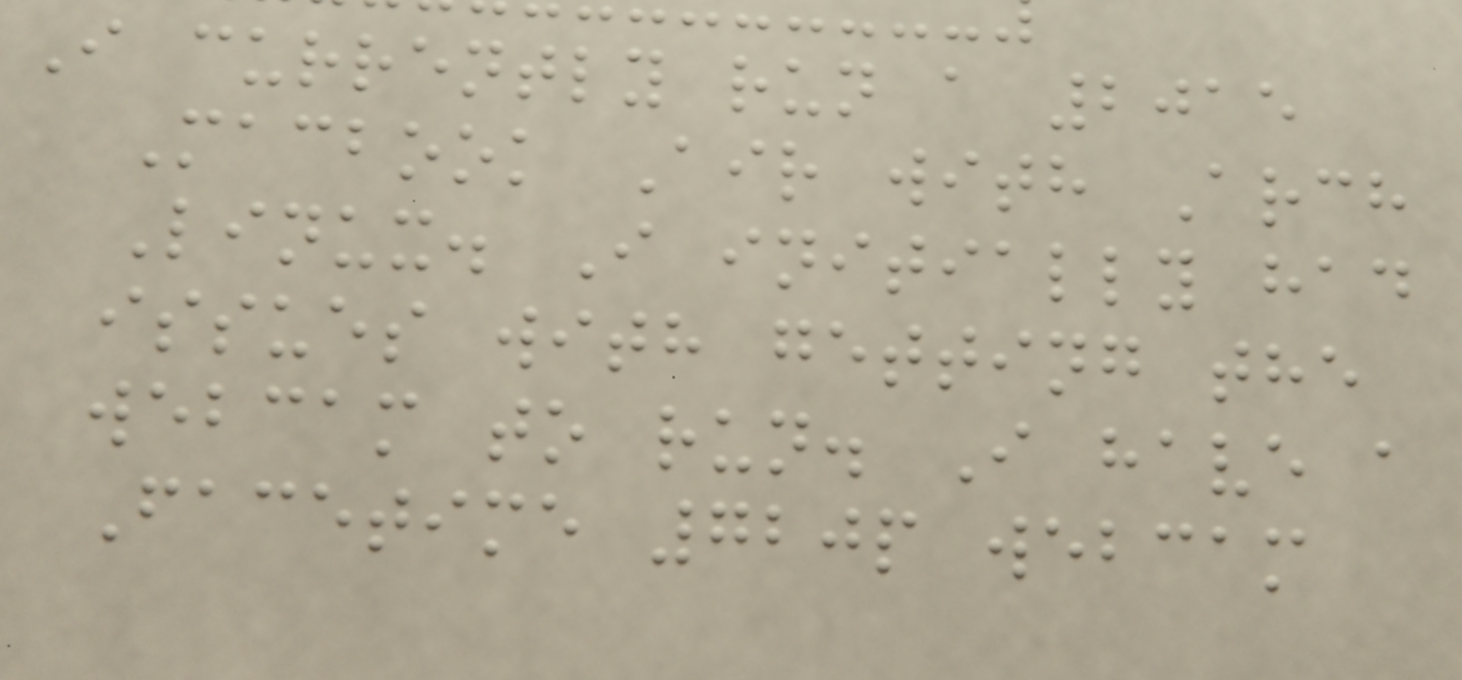I currently run a 2015
Macbook Air with Arch
Linux. I initially had
issues with getting the
webcam to run. I have a
Facetime 720p webcam
